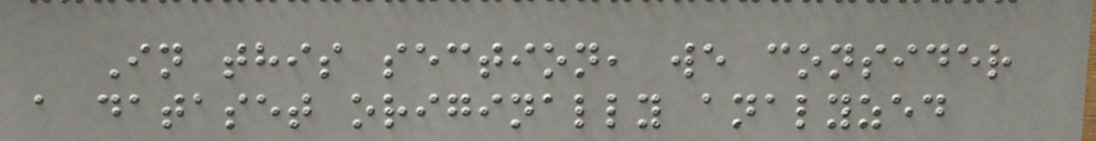In this section, we consider
a dataset originally analyzed
